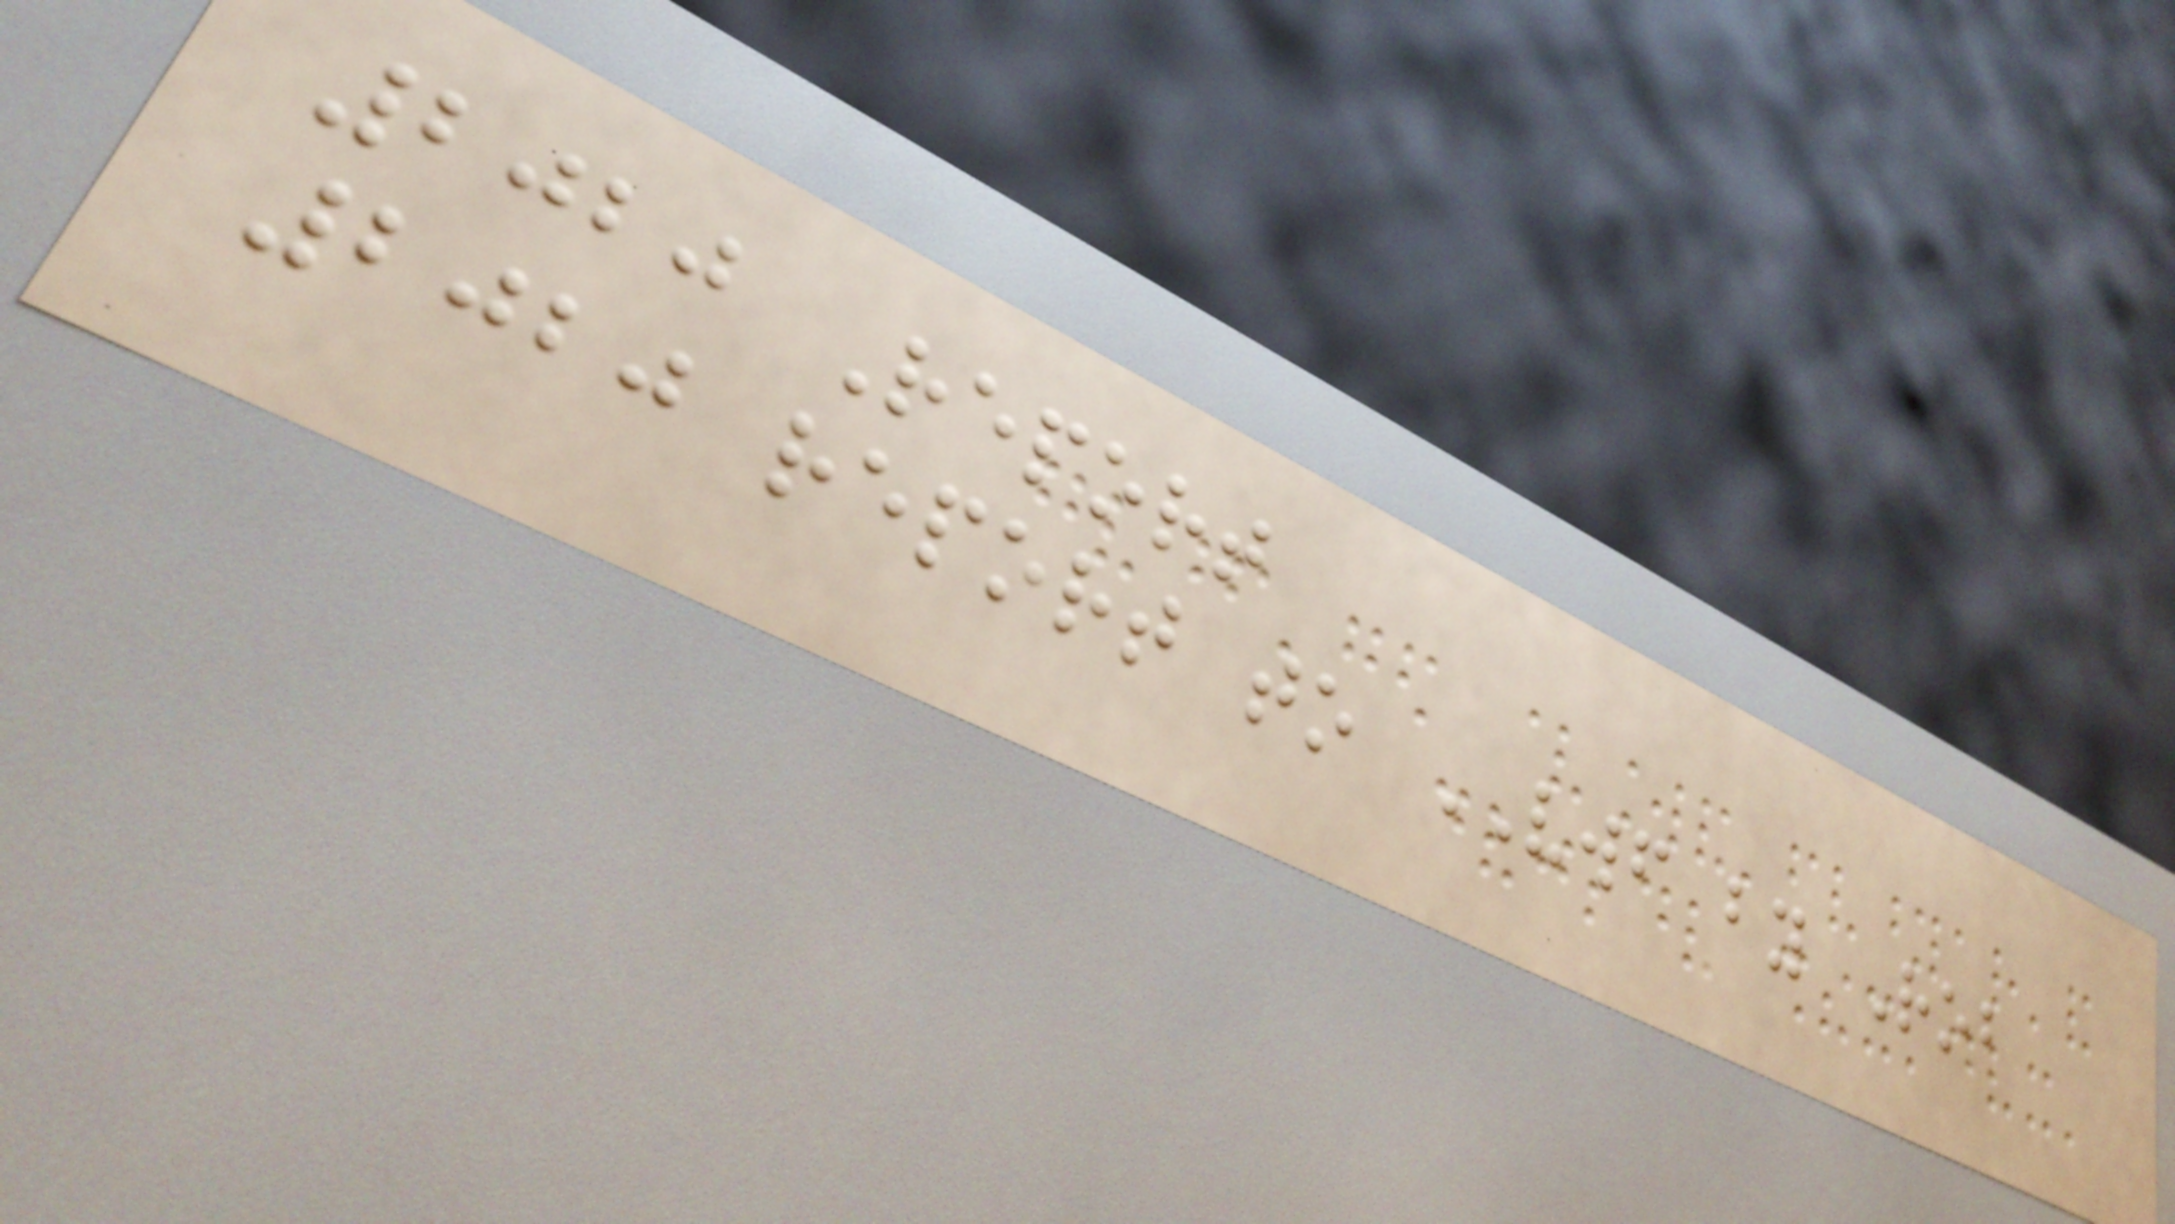2020 Report
2020 report to VWF by Rob
